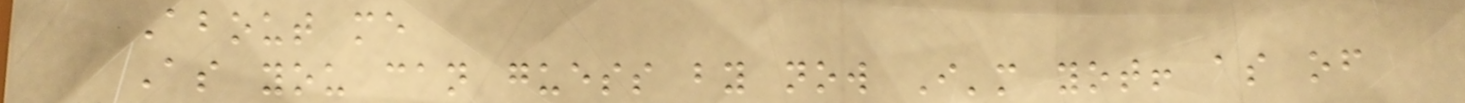About me
As you can guess by now I'm yot! as of
